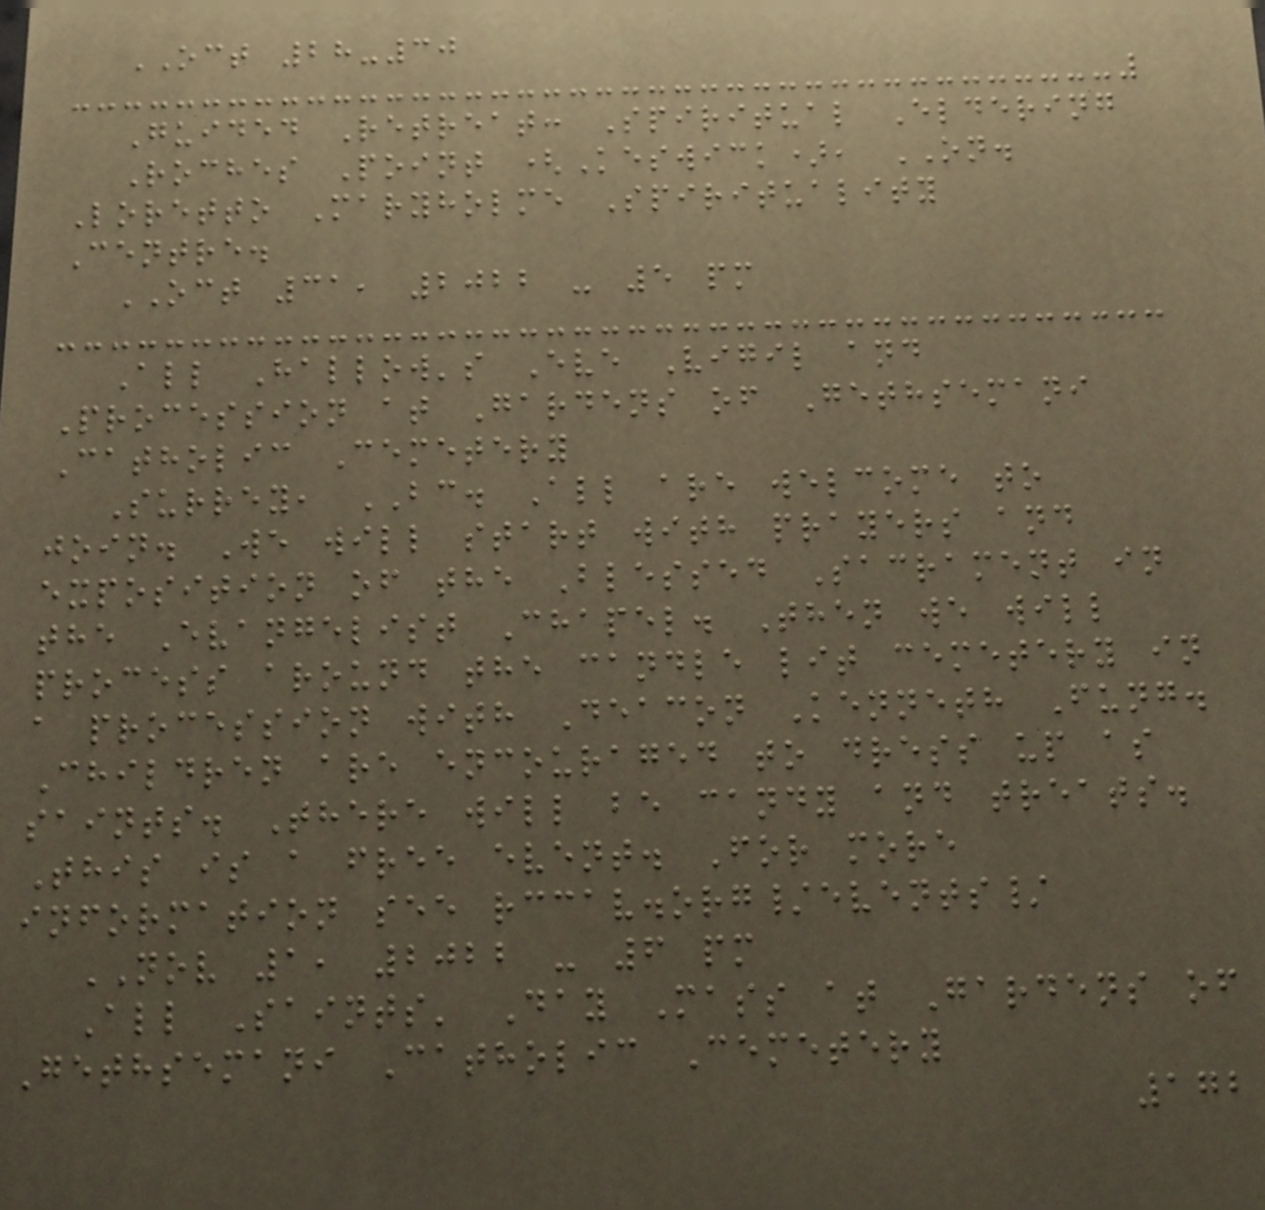OCT 28-30
Guided Retreat: Spiritual Eldering
Roches Point (Keswick), ON.
Loretto Maryholme Spirituality
Centre.
OCT 31, 2022 - 5 pm
All Hallow's Eve Vigil and
Procession at Gardens of Gethsemani
Catholic Cemetery
Surrey, BC. All are welcome to
join. We will start with prayers and
exposition of the Blessed Sacrament in
the Evangelist Chapel. Then we will
process around the candle lit cemetery in
a procession with Deacon Kenneth Fung.
Children are encouraged to dress up as
saints. There will be candy and treats.
This is a free event. For more
information see rccav.org/events/
NOV 1, 2022 - 6 pm
All Saints' Day Mass at Gardens of
Gethsemani Catholic Cemetery
172
